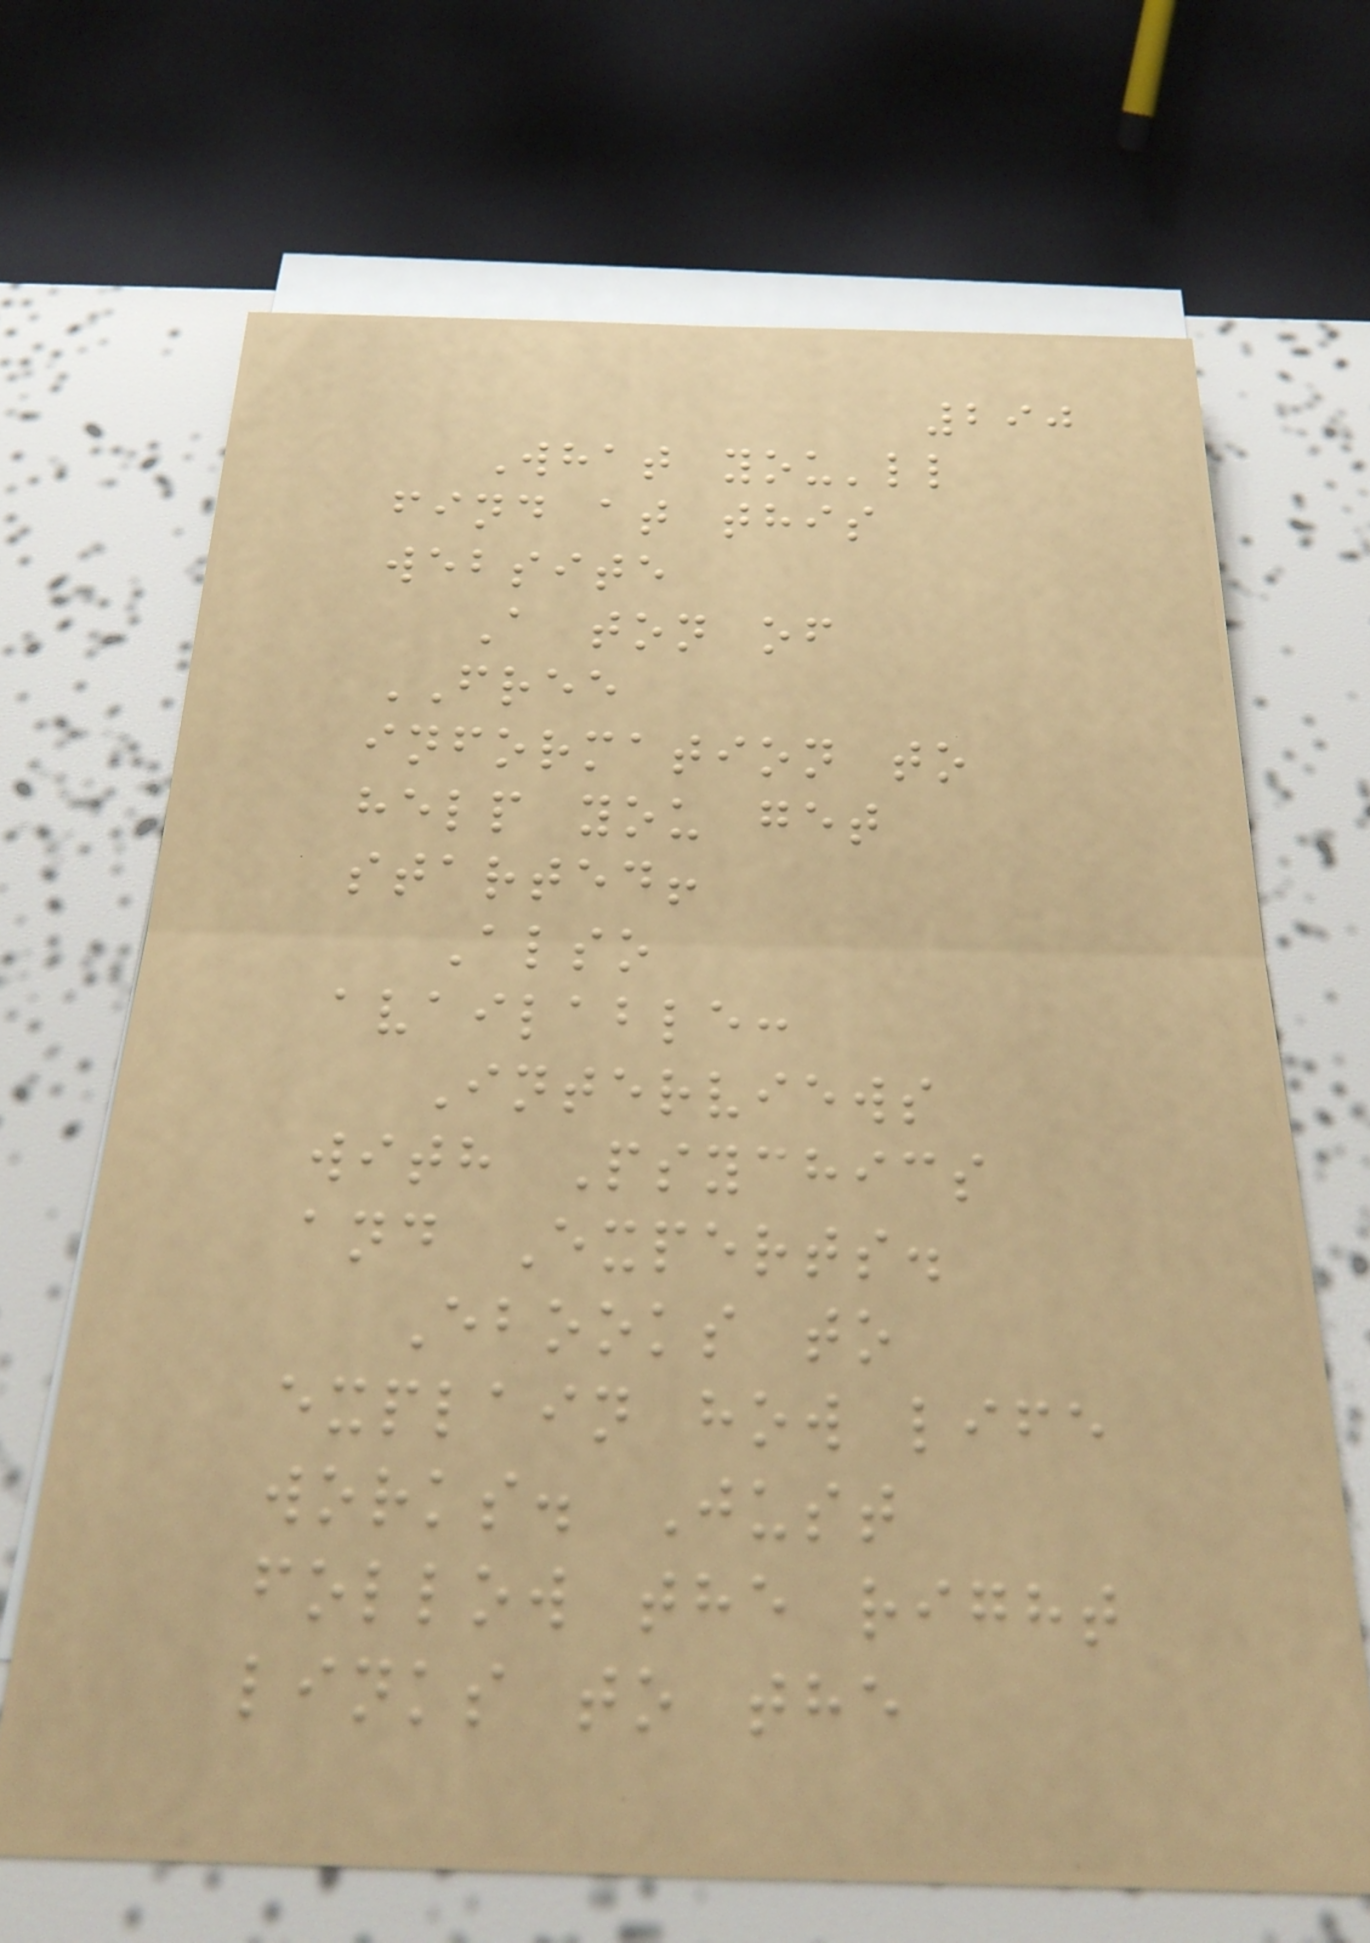290
What you'll
find at this
website
A ton of
FREE
information to
help you get
started!
Also
available:
Interviews
with Psychics
and Experts.
Ebooks to
explain how life
works. Just
follow the right
links to the
